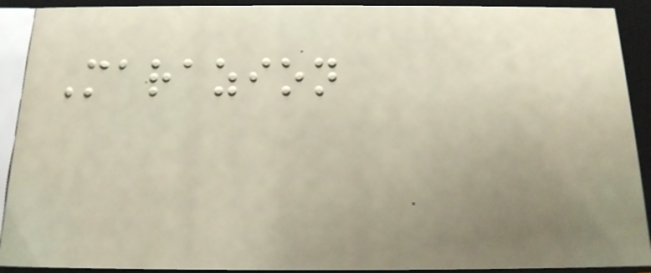Marazion
